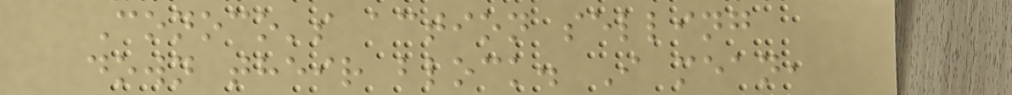Conoco's action selling
down their block. I mean,
